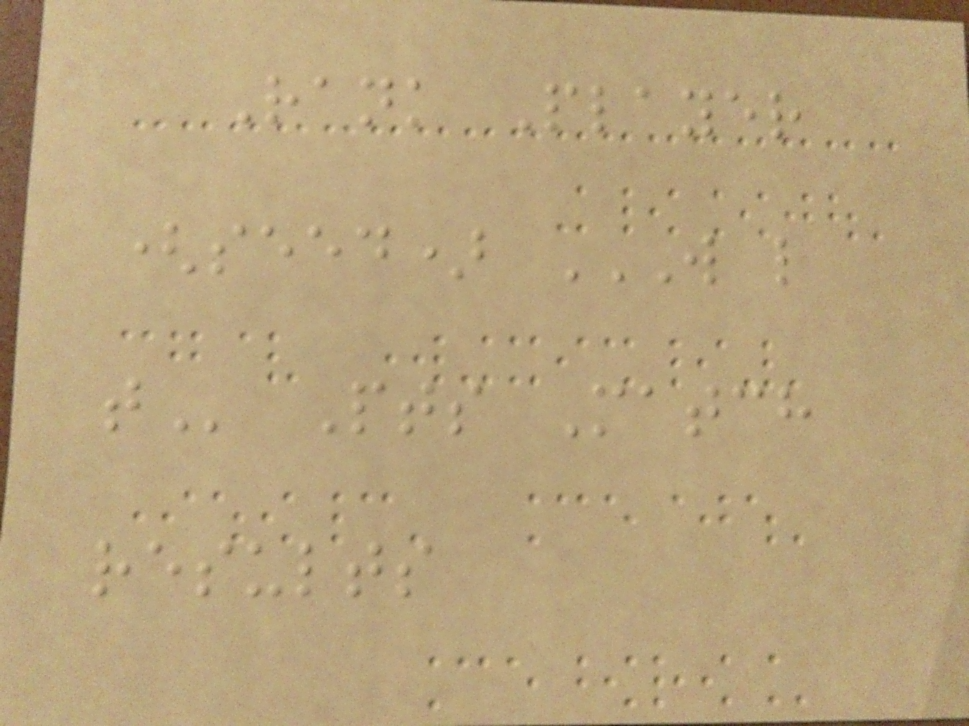Rank Player
(seed) W L
T Pts Match
results
